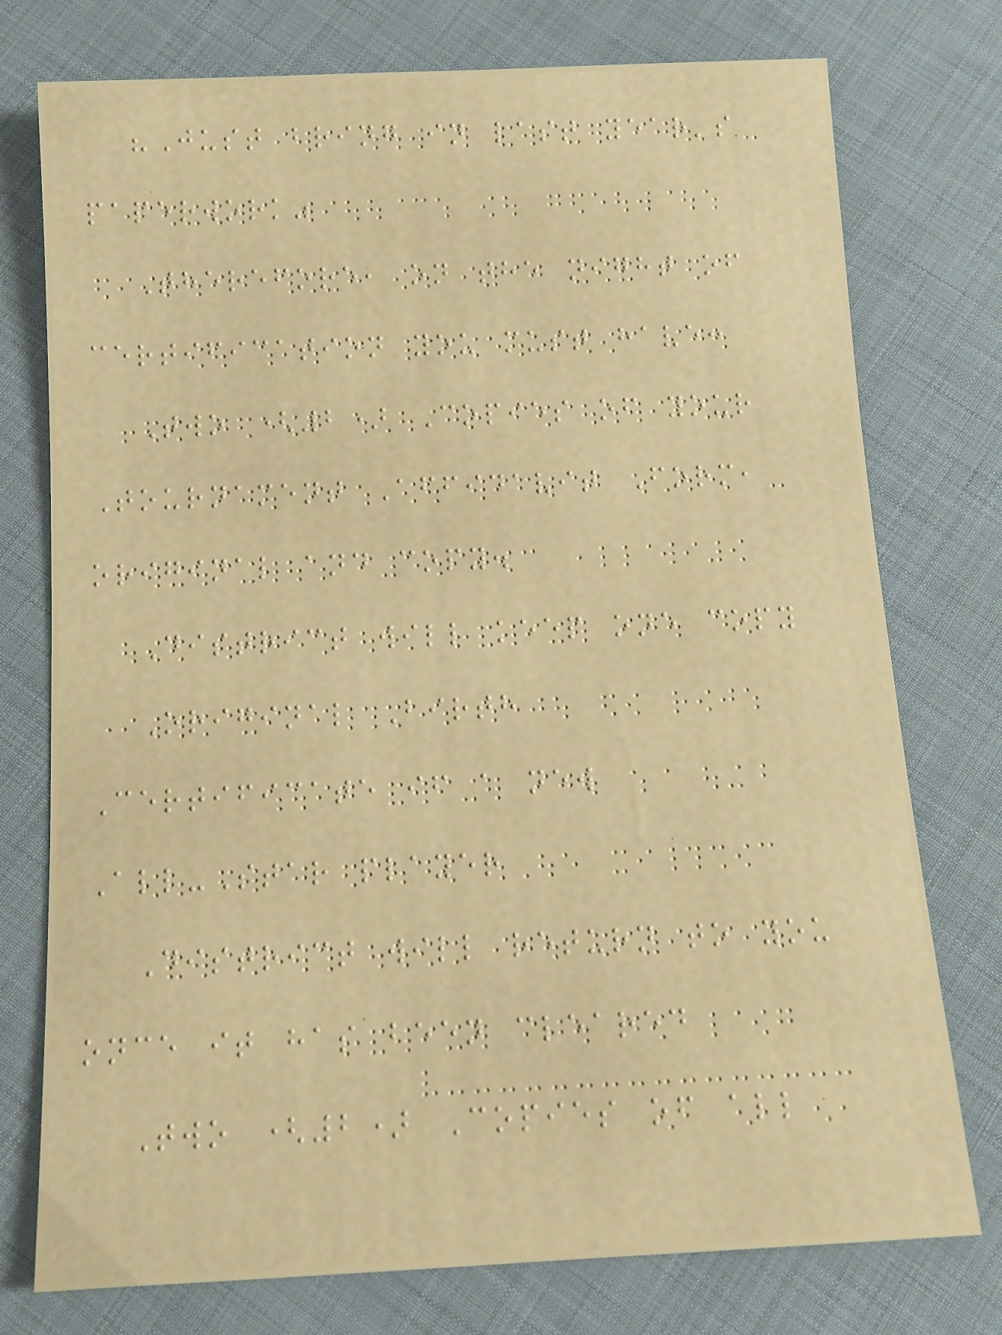"Just bring in last year's
paperwork"
Therefore, on the night of
certification you must have:
Two (2) Copies of your
Tournament Affidavit Form,
original and copy.
District will keep one copy
Original Birth
Certificate if a new
All-Star player
District will return to you
once it has been cleared
Two (2) Copies of all
